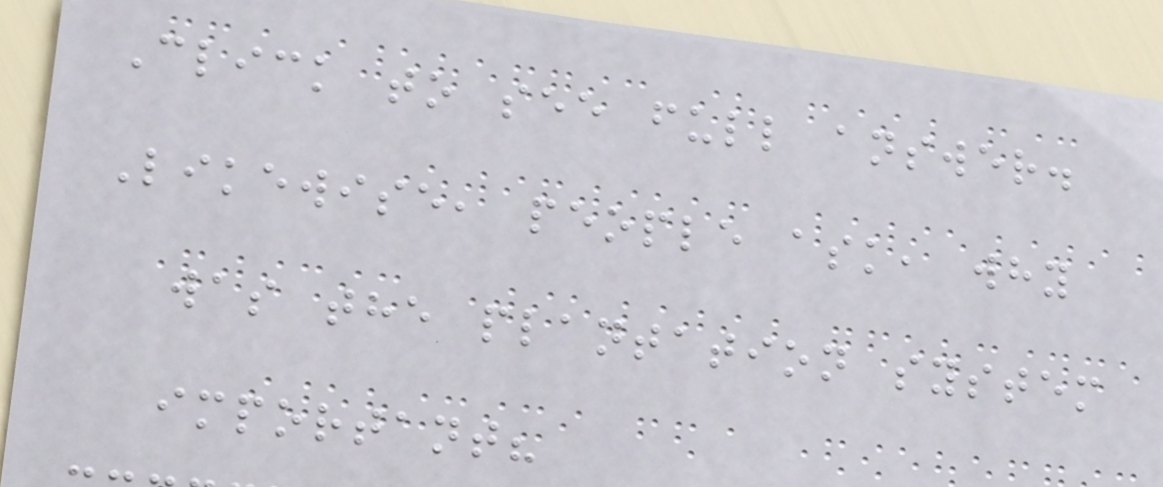Click to see full answer.
Likewise, people ask, why
was the plantation system
important?
